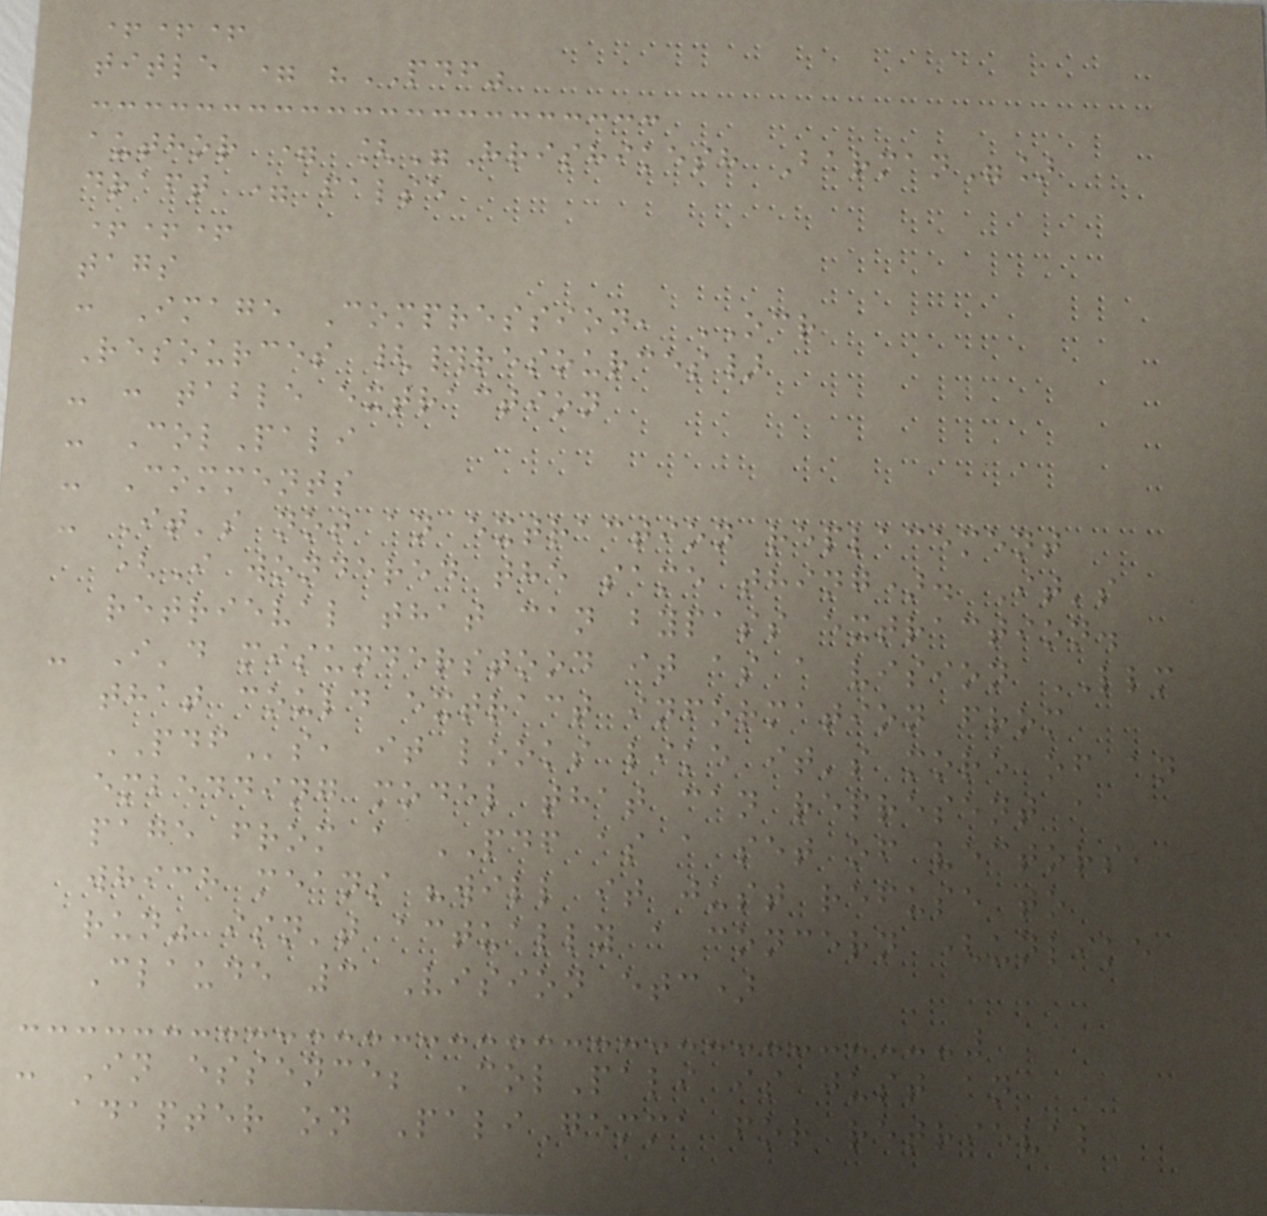+++
title = "PDF"
author = ["Hrishikesh Barman"]
draft = false
+++
tags
: Image Compression, OCR
Resources {#resources}
- : table extraction
- ColPali
- Comments
- It's not an extraction replacement
(I wondered the same thing). It's
retrieval that can bypass extraction.
- I'd misunderstood it as a vision LLM
that could extract information from
PDFs, it looks like it's more of an
embedding model that can represent a
page from a PDF as a set of vectors,
which means "will it just refuse to
run" isn't actually a concern (unlike
Claude 3 Vision etc)
- In essence; ColPali is just an
adapter on PaliGemma for retrieval
